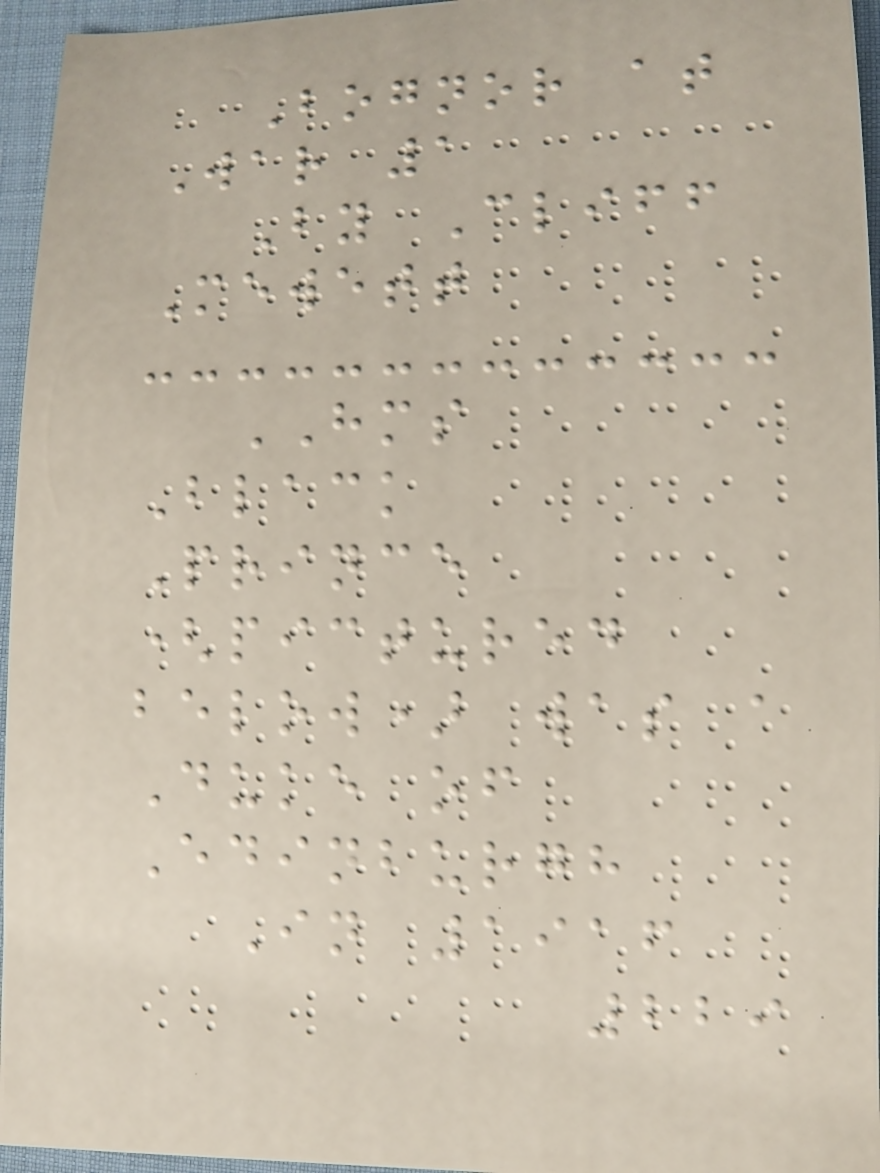Bognor at
War 1
By Cliff
Mewett
HMS
Black
Prince
(pictured
below) was a
Duke of
Edinburgh
In 1916
229
